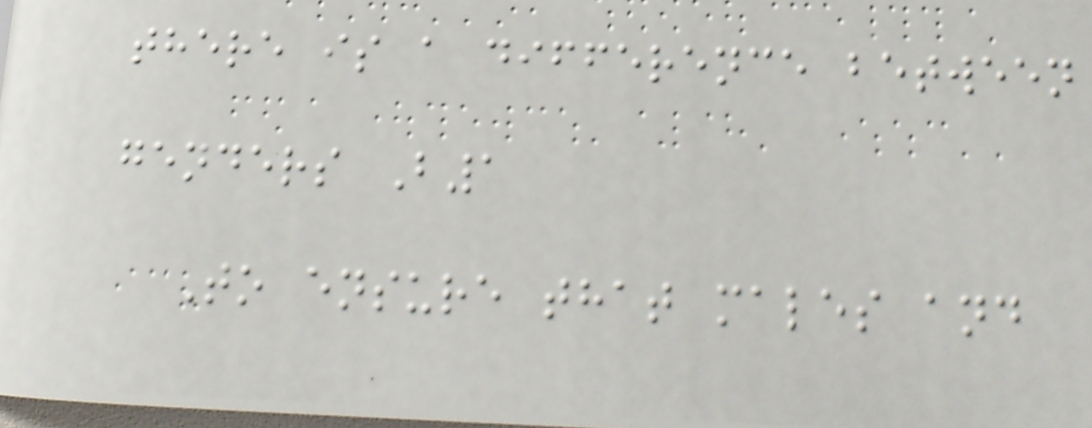there is a difference between
genders B1
To ensure that males and
